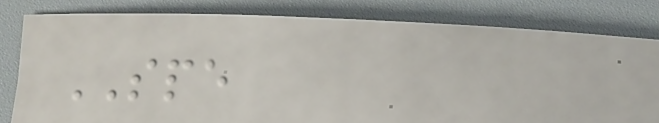SPE
